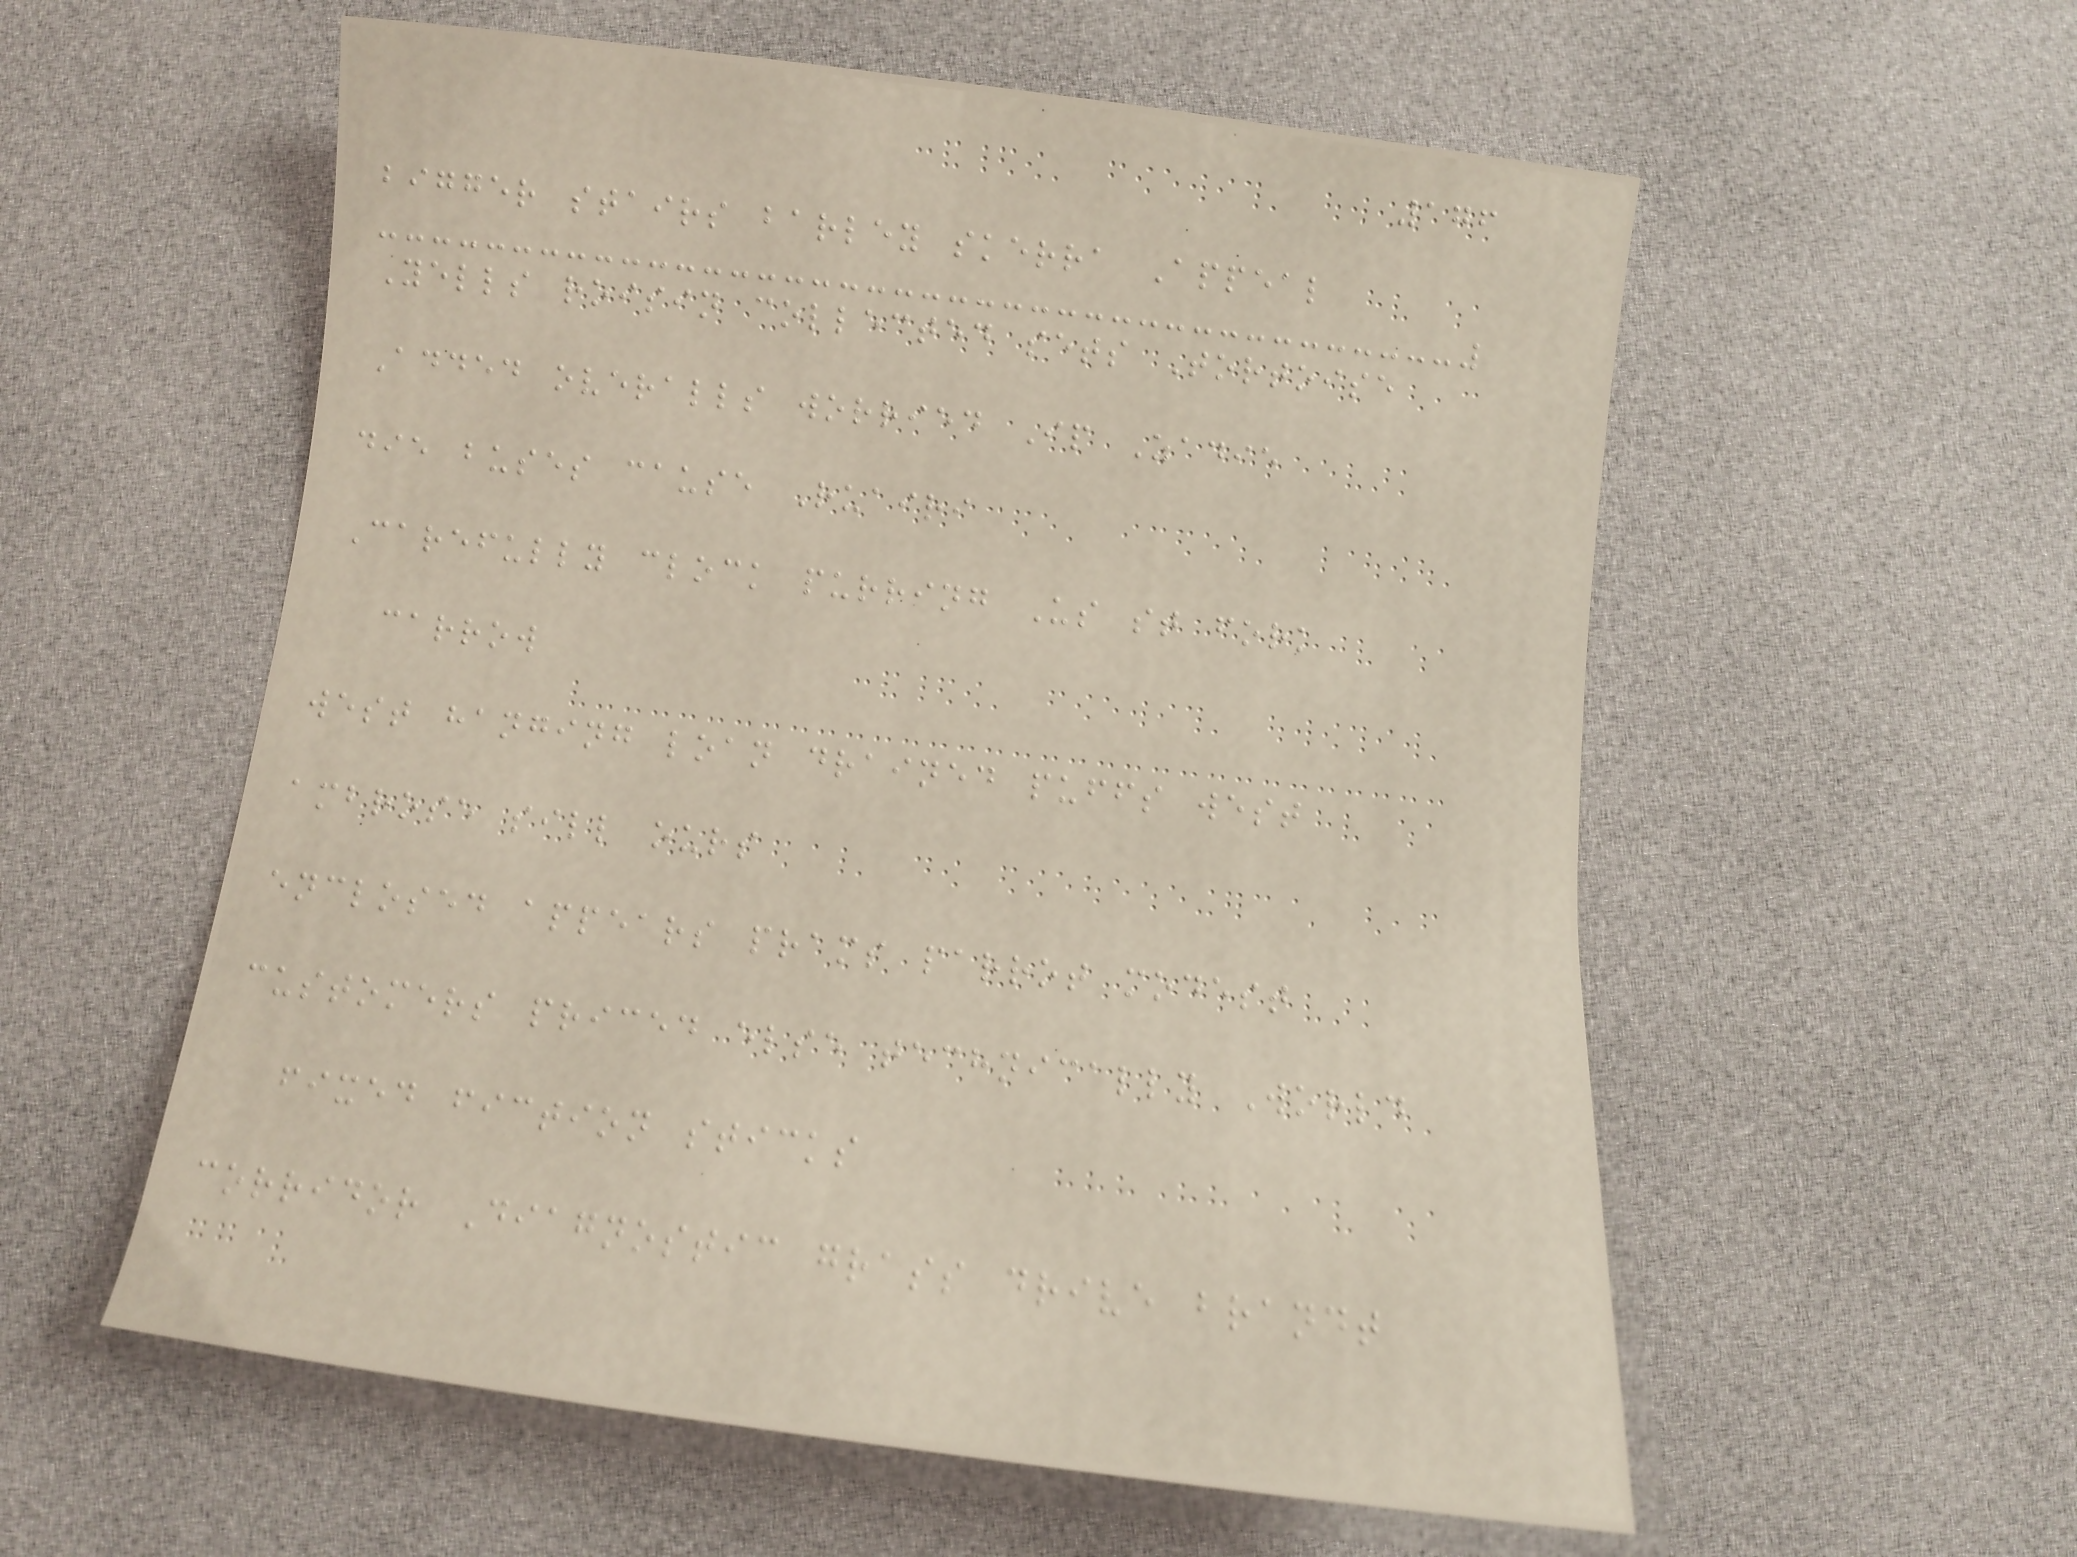176
bigger stairs barley skerra Appeal
Yells roisin collected sets Tortoise
Added overalls worried Ip Zadie
die buses cause Ruairi
Carefully clock purring Us st fork
carrow
west hanging loan drained puffs west
ambrose sill ours
enclosed appears prams parrot modest
customers priced else technically World
fixed fiction sticks
corridor Diagnostic grass drive brandt
